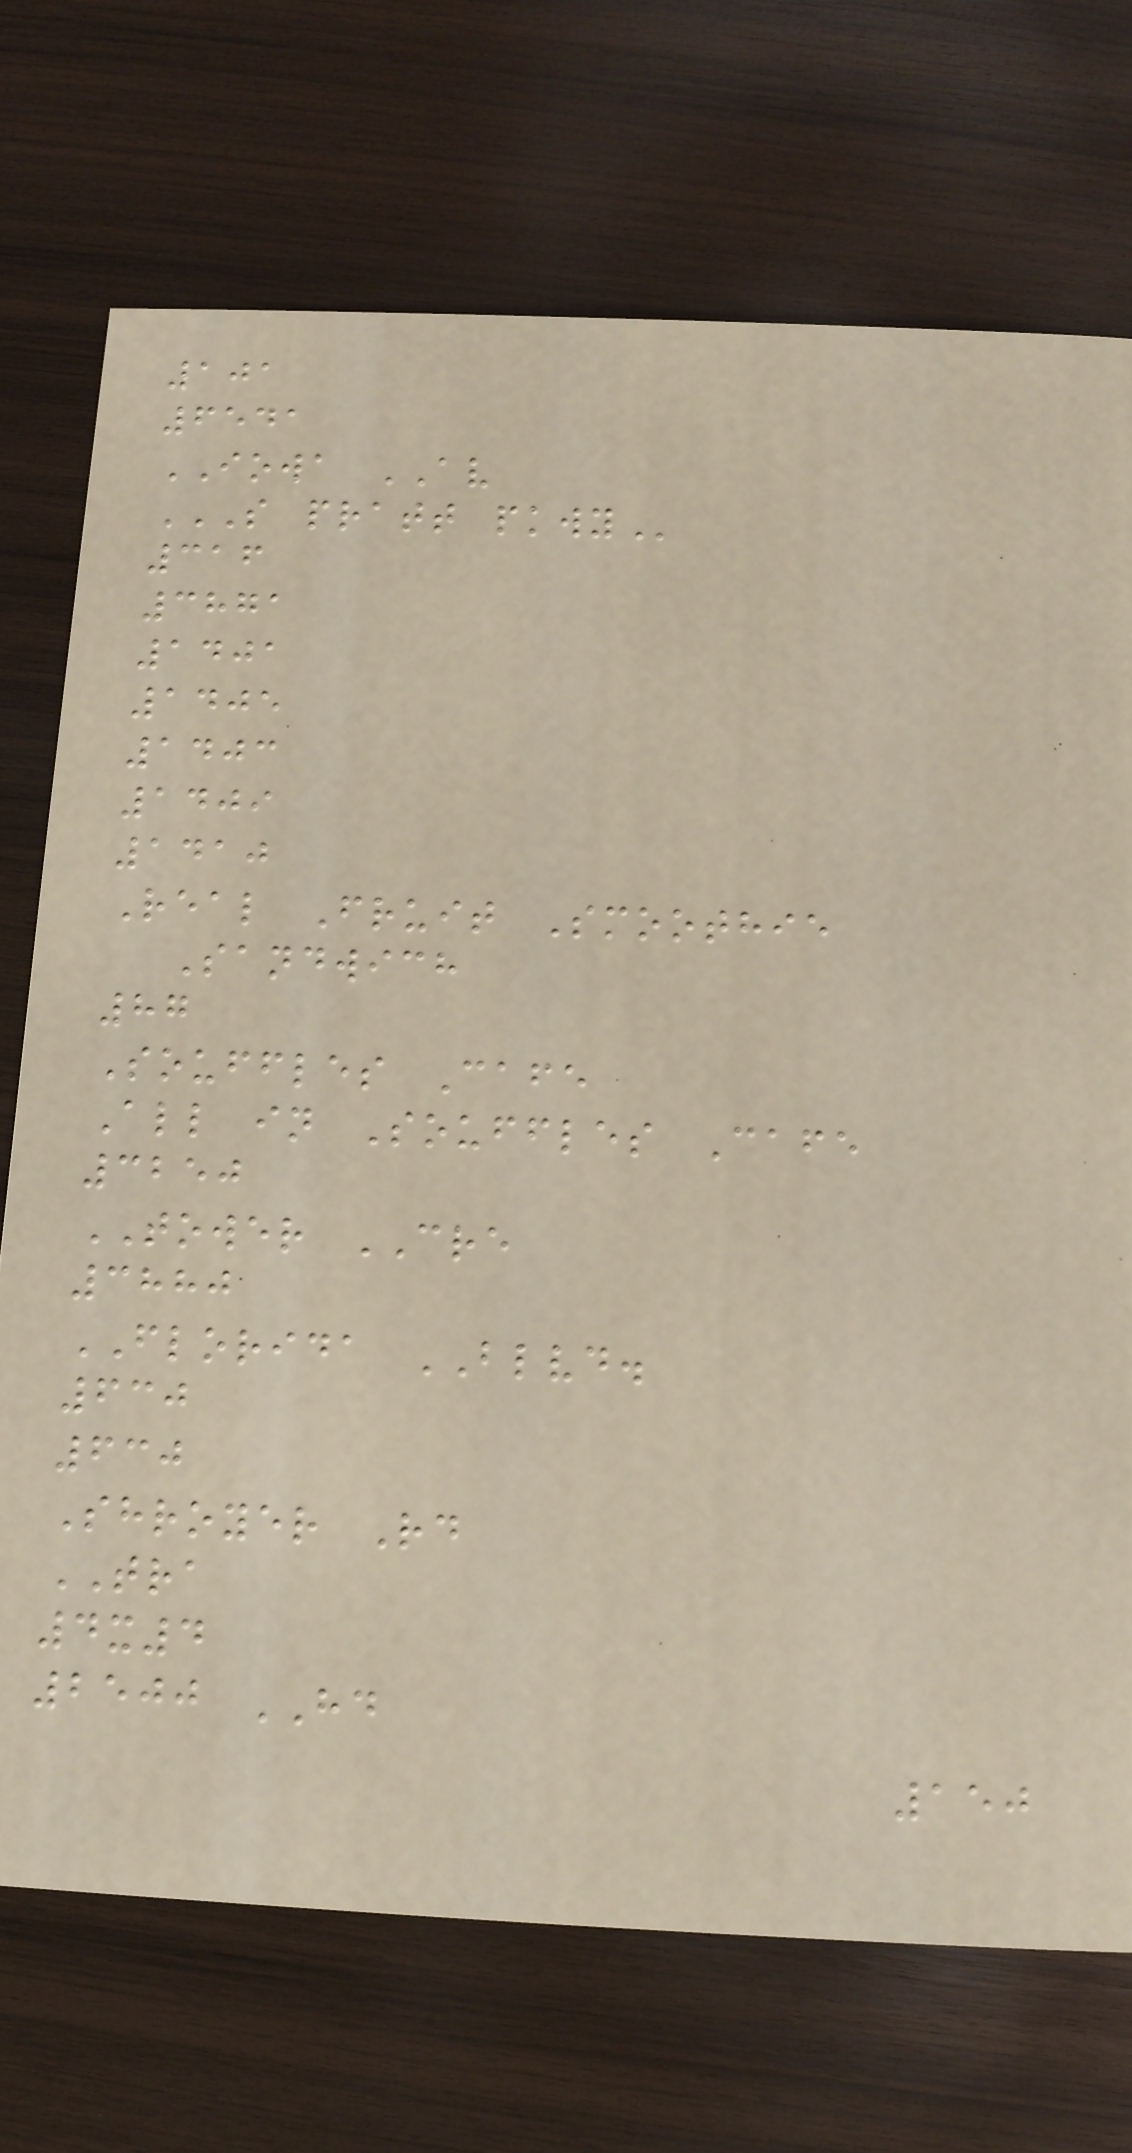101
6541
IOWA AV
S PRATT PKWY
316
3871
1401
1405
1403
1409
1410
Real Fruit Smoothie
Sandwich
87
Souffles Cafe
All in Souffles Cafe
3250
TOWER CRE
3880
FLORIDA BLVD.
630
630
Shroyer Rd
TRA
4x4
2500 HD
150
